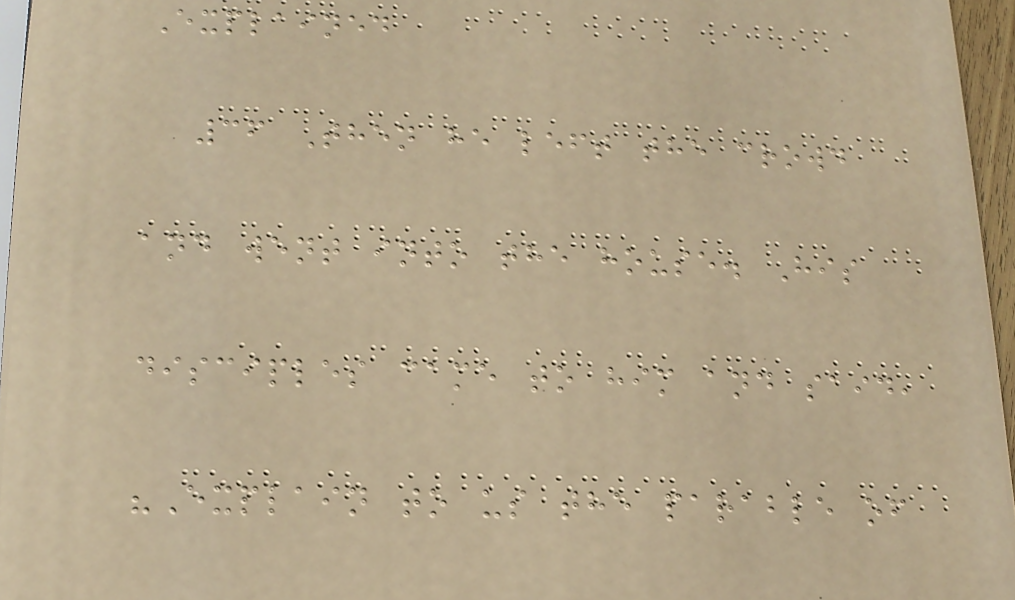Explained
36 Then he left the crowd
and went into the house. His
disciples came to him and said,
"Explain to us the parable of
